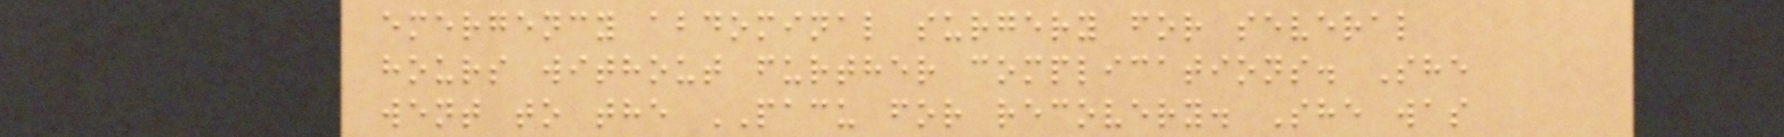emergency abdominal surgery for several
hours without further complications. She
went to the PACU for recovery. She was
